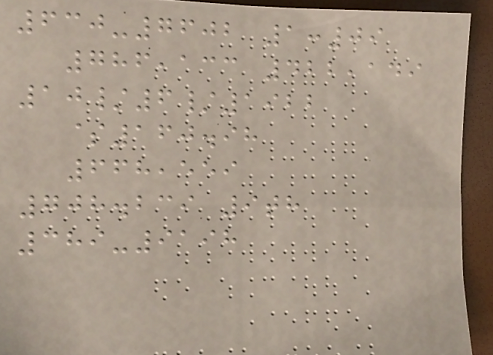630-7602 1:09
786,133 422,149
10/6/1922
$160.98
668,559
708.239 9th
389-9198
